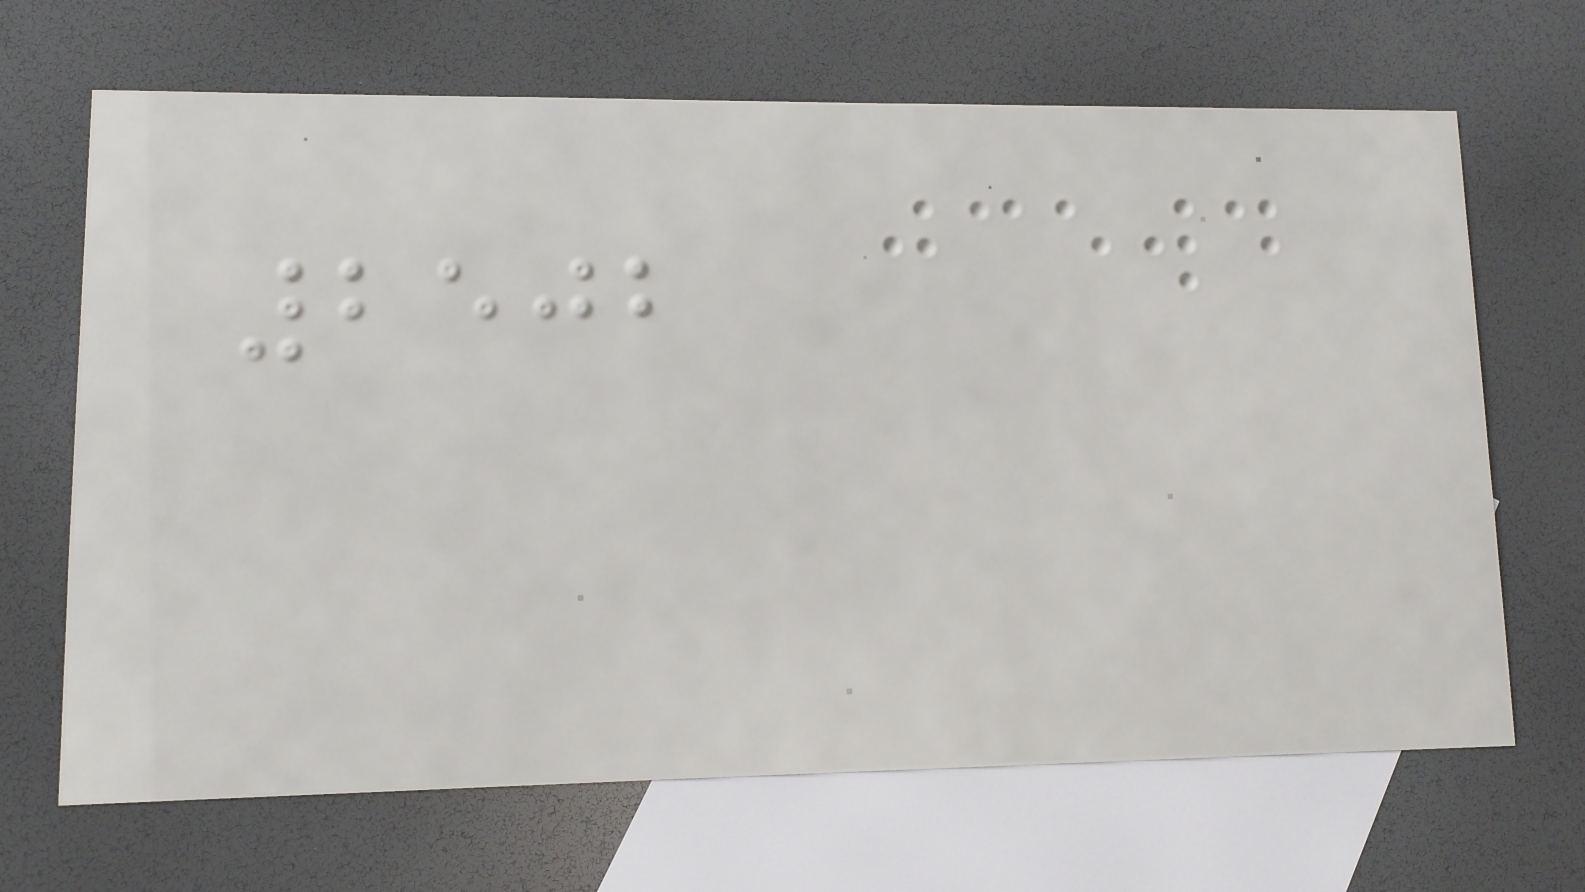2502
